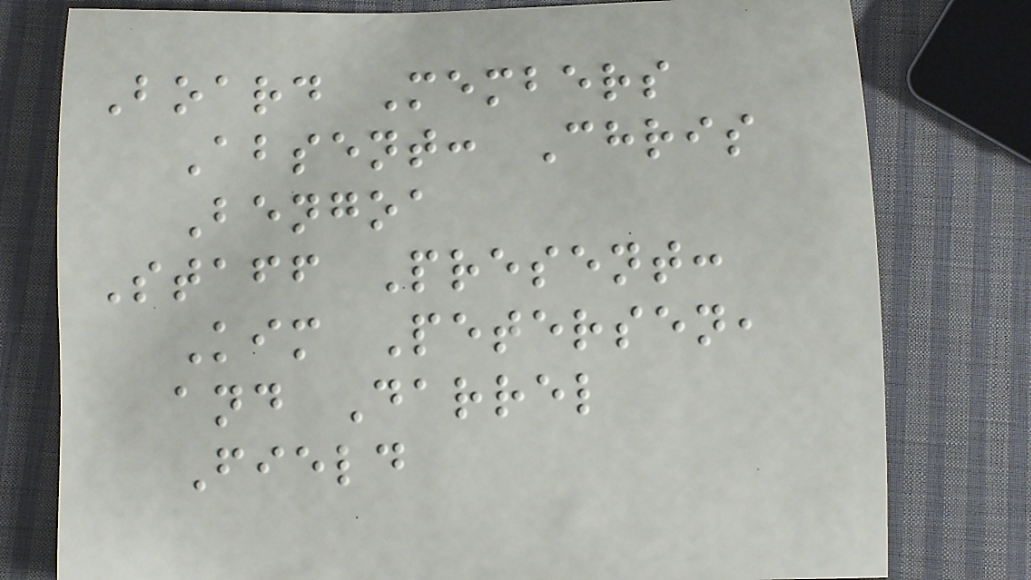Board Members
Absent: Chris
Bengoa
Staff Present:
Kim Petersen,
and Darrel
Field
